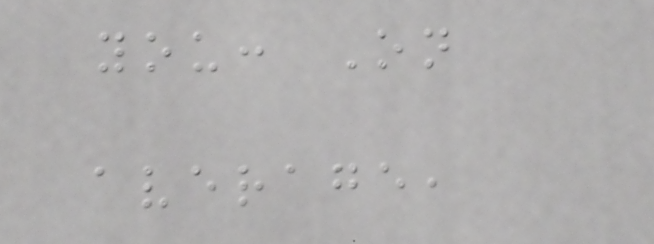you: On
average,
